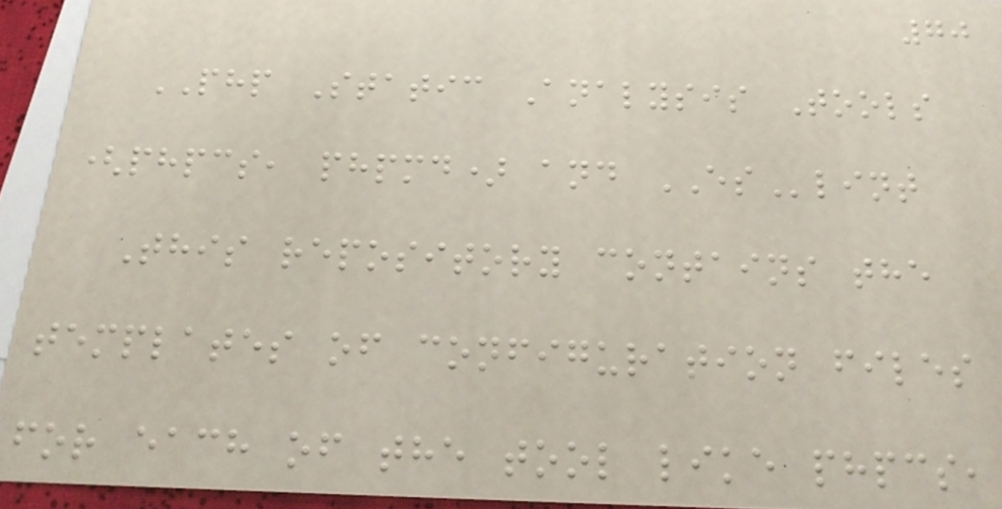70
PHP Static Analysis Tools
(phpcs, phpmd) and ESlint
This repository contains the
templates of configuration files
for each of the tool like phpcs,
